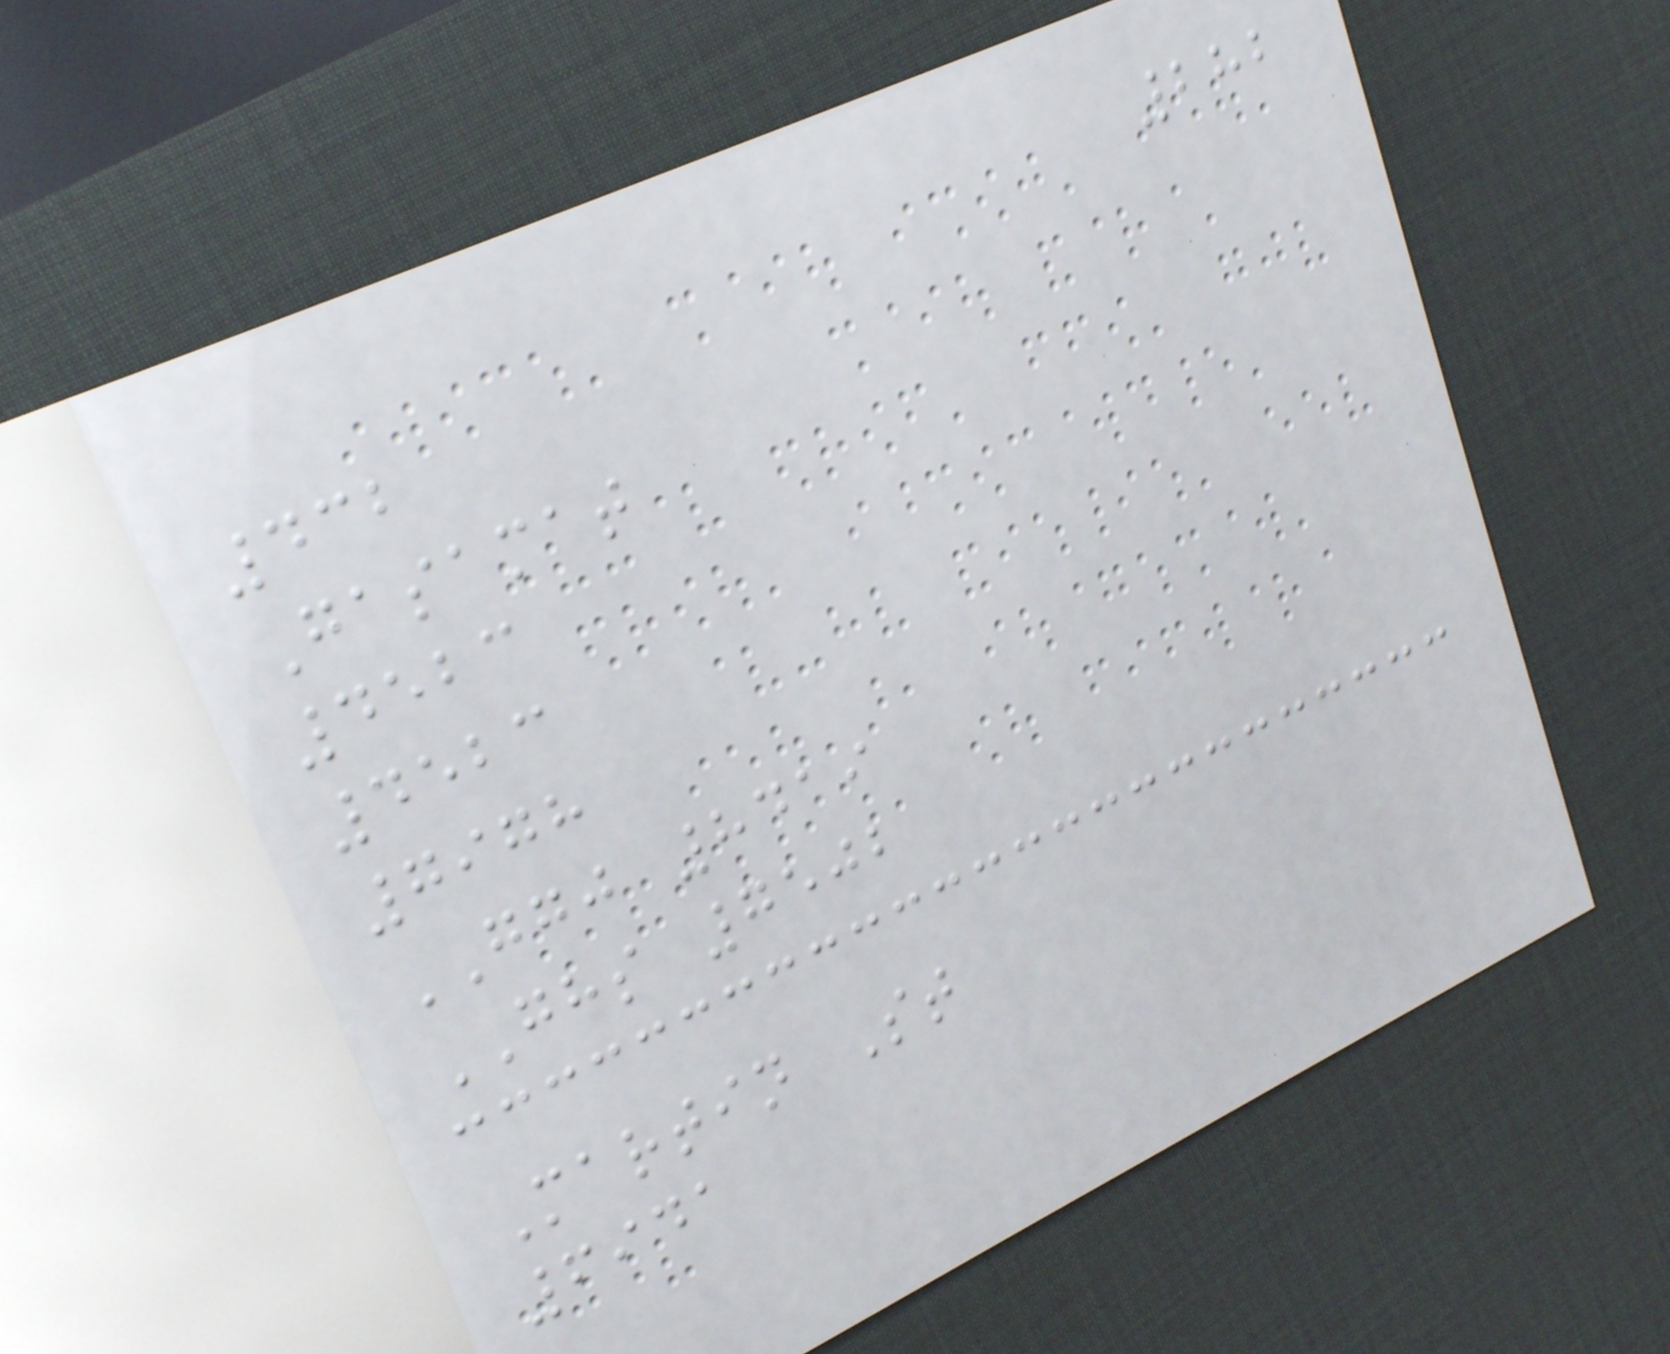282
432
Gasamat
4523
4523
7978
GGJ 8419
GHS 7502
Martin St
6941
